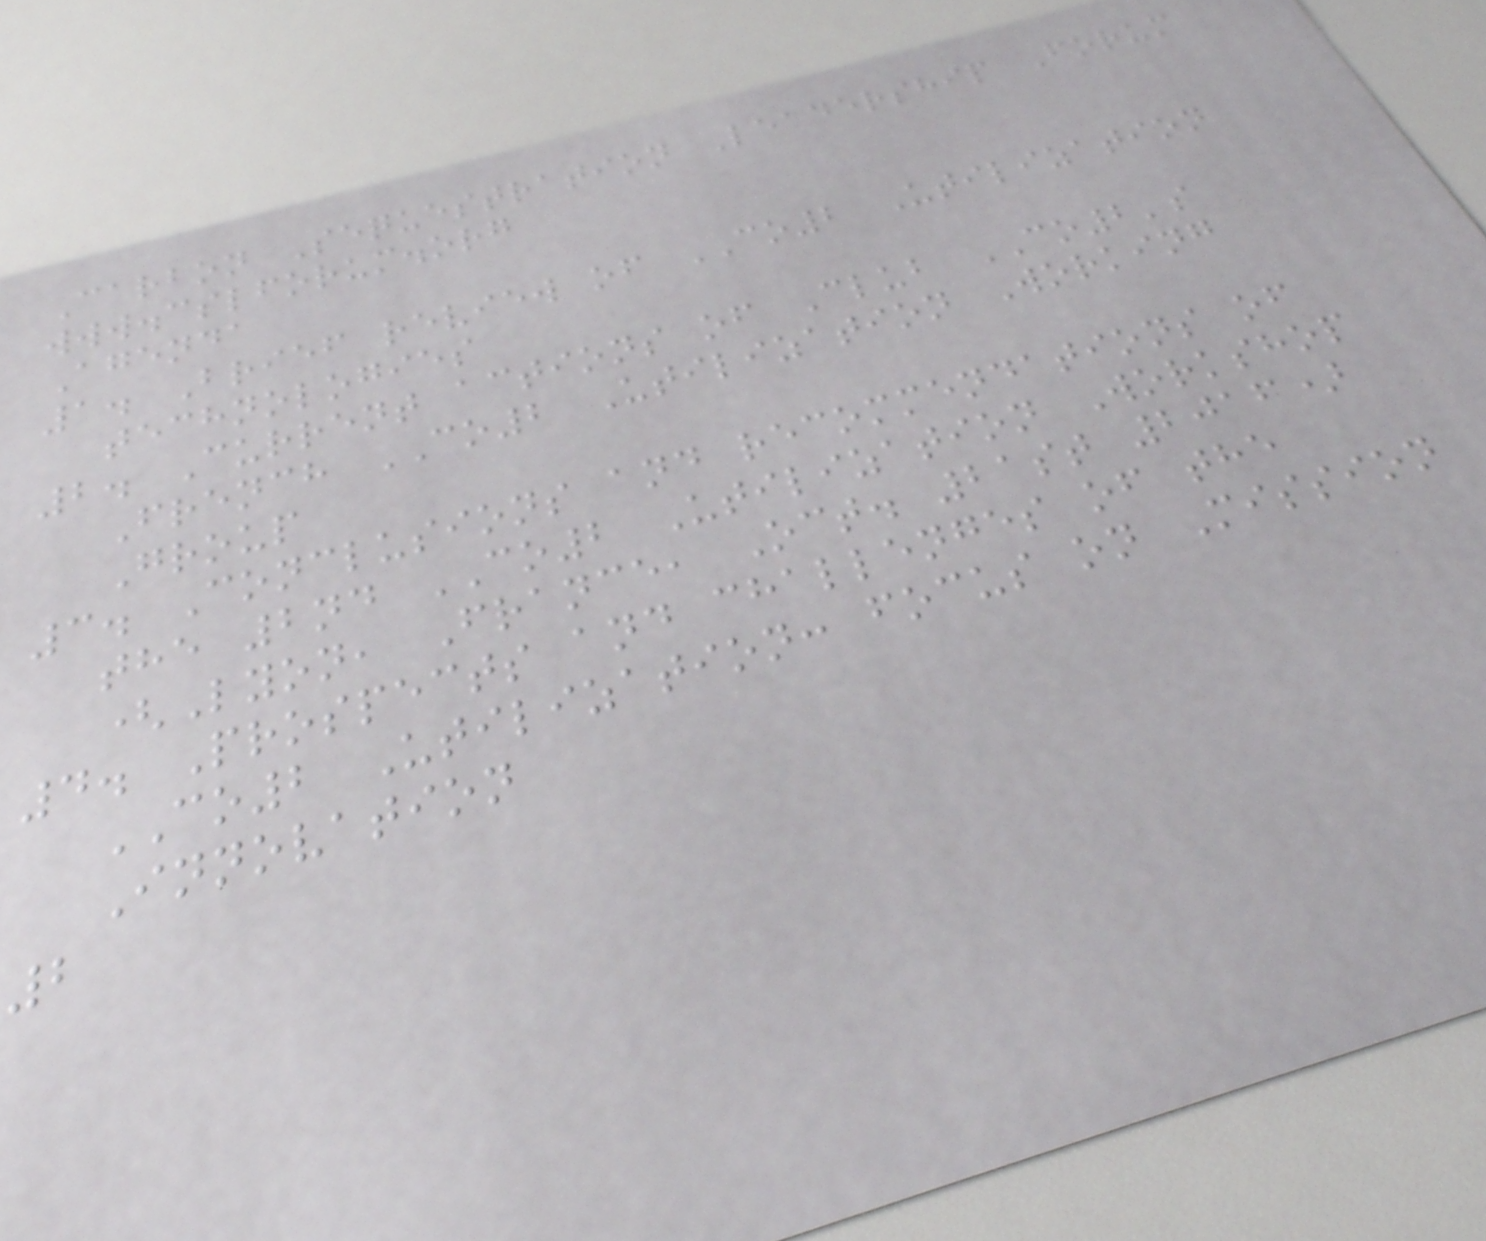Carbon Sequestration Leadership Forum
www.cslforum.org
Agenda
1. Brief review of CO2 Utilization
technologies
2. Current actions of Club CO2's
French CO2 Utilization Working
Group
3. Conclusions and recommendations of
the 2nd CO2 Utilization Workshop
(Lyon, France, Oct. 21st 2016)
4. Prospects and challenges of the
CO2 Utilization: focus on Mission
Innovation
2
